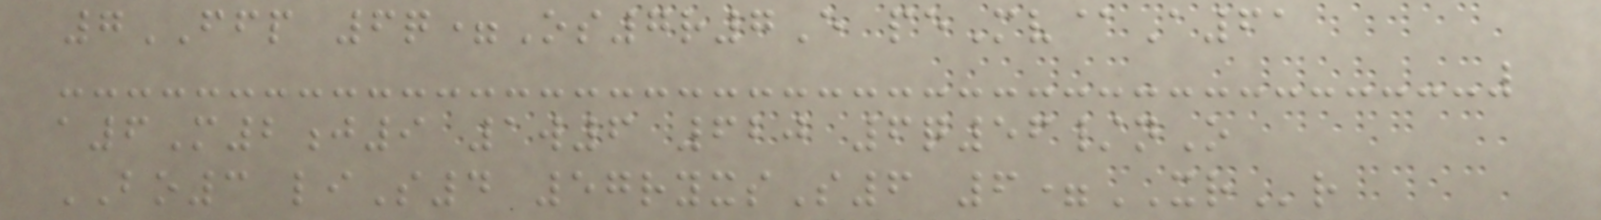7FFP 6q=Os7r7E peMv@A61
a6M2j9 1w6 620 6q56/nO
BO3 liS4 57ryxsS6 6=XRr
